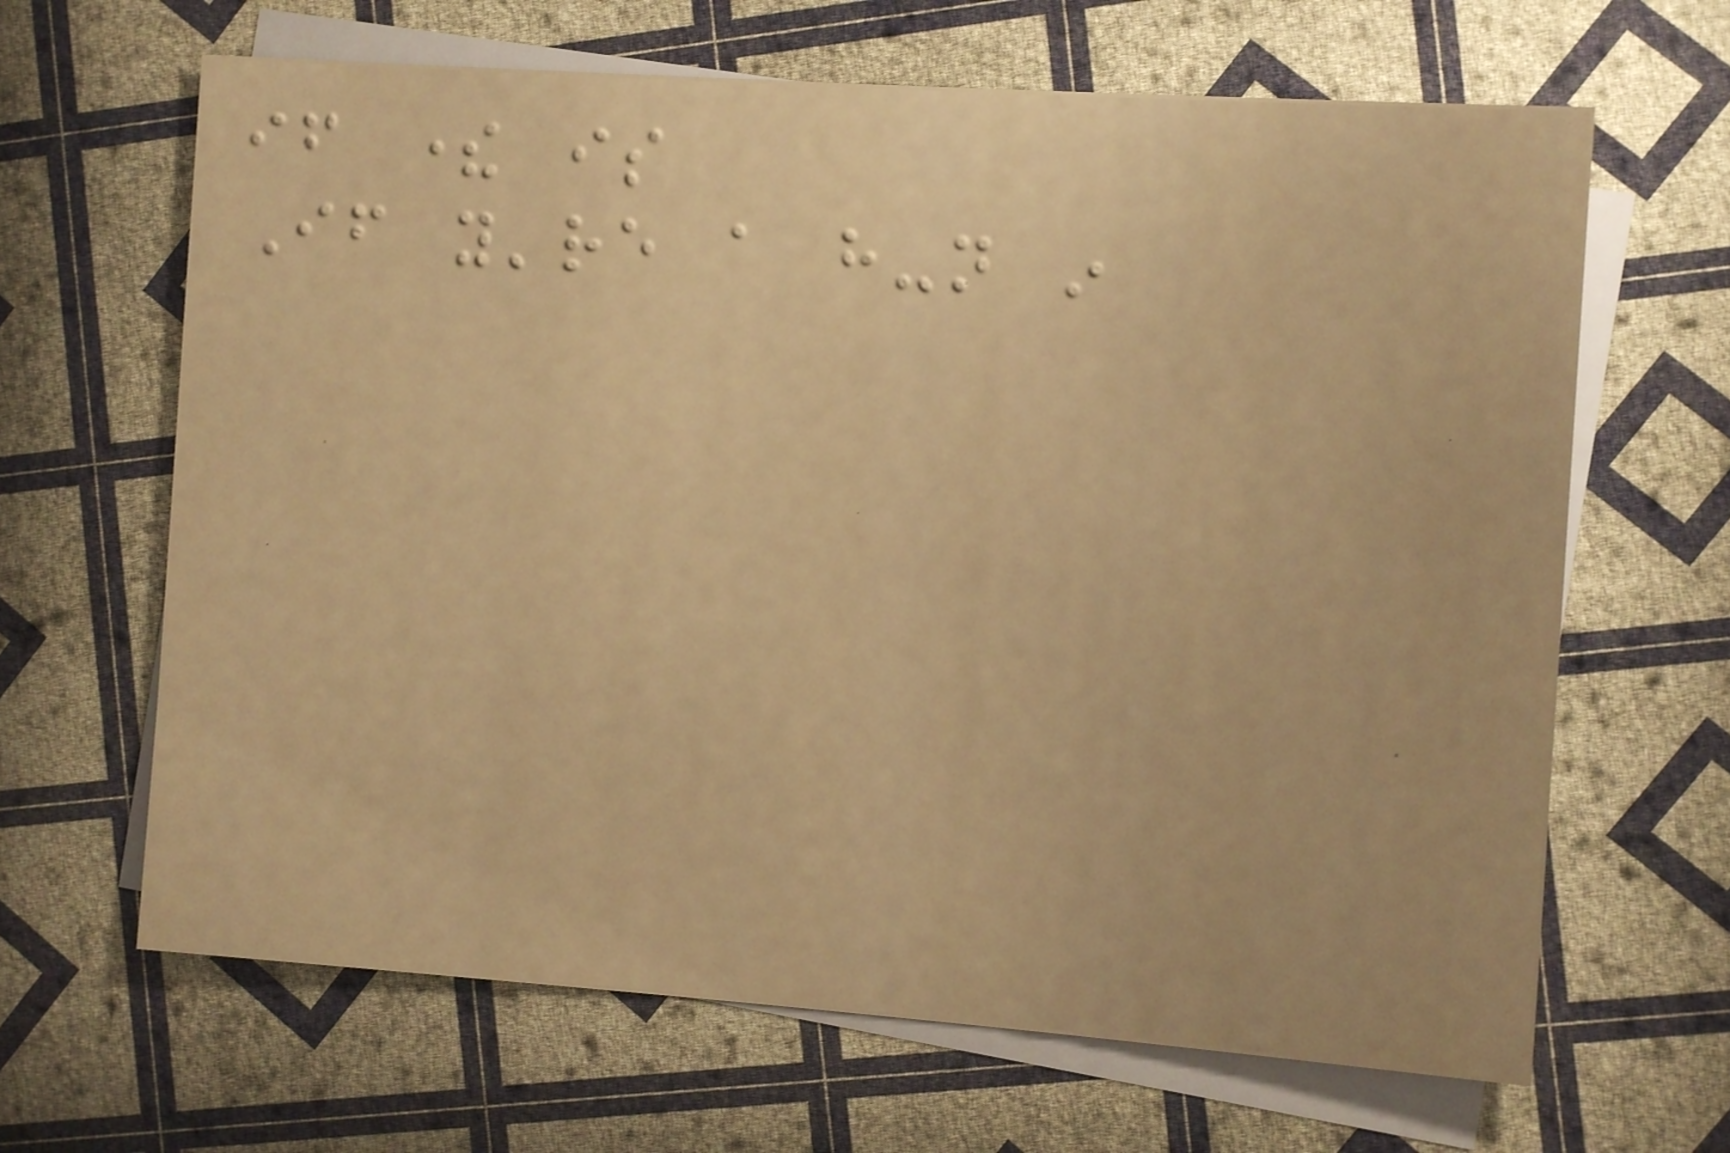if there is
If you're a have-not in
